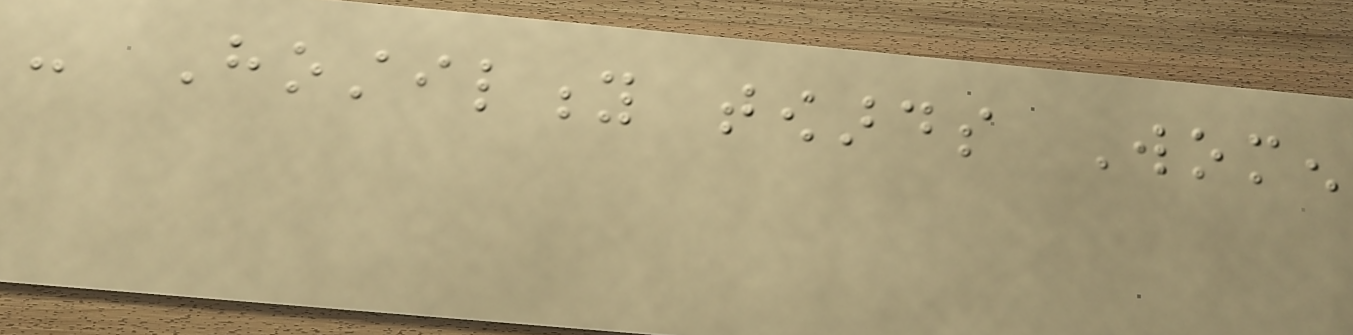- Hostility towards Women
